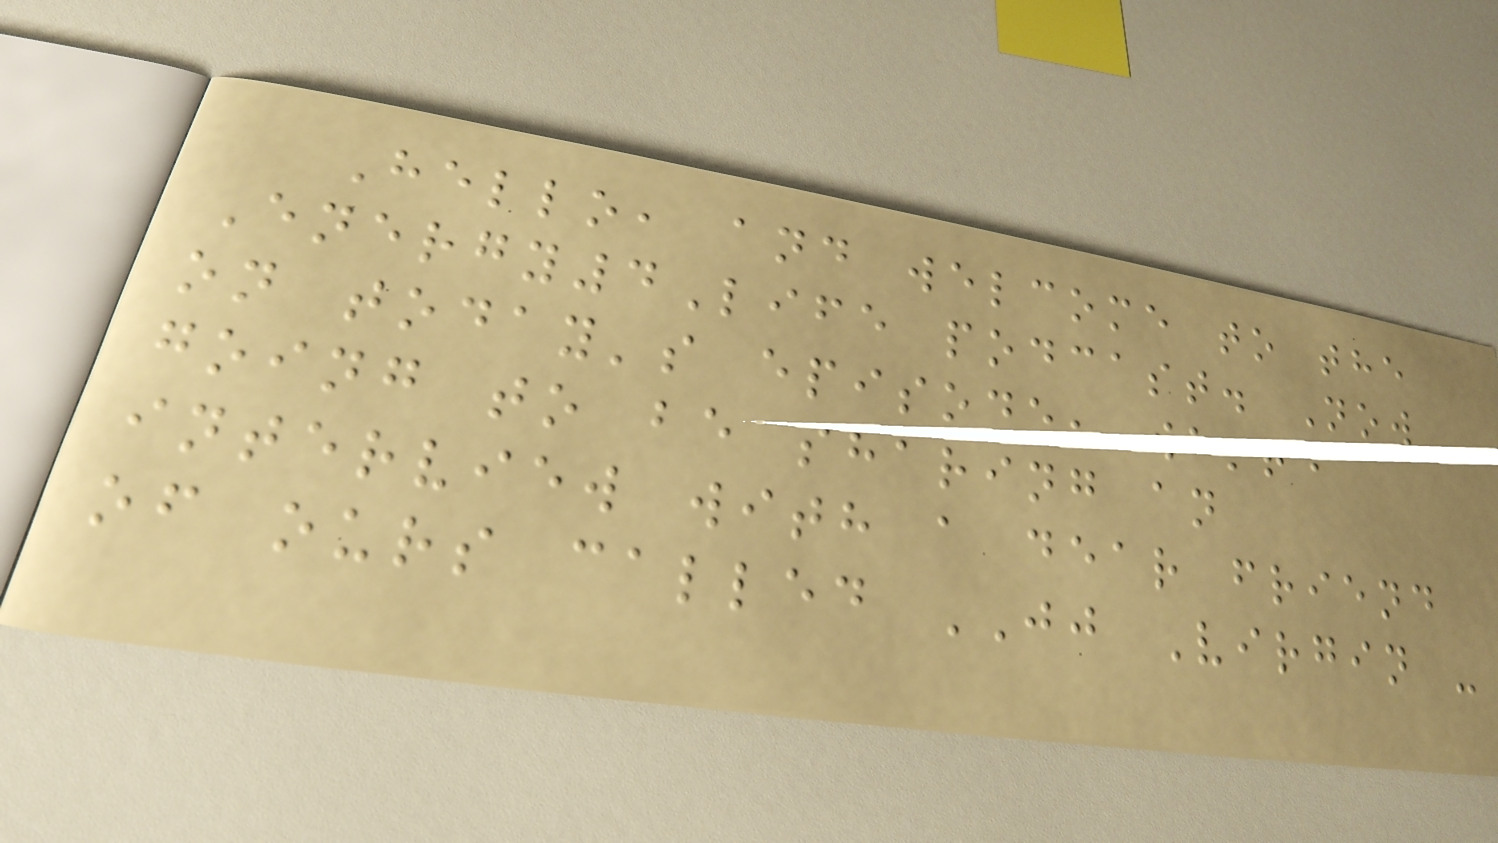Hello, and welcome to the
Energy4Life podcast. Now
on today's episode, we're
going to be sharing an
interview with a dear friend
of ours called JJ Virgin -
